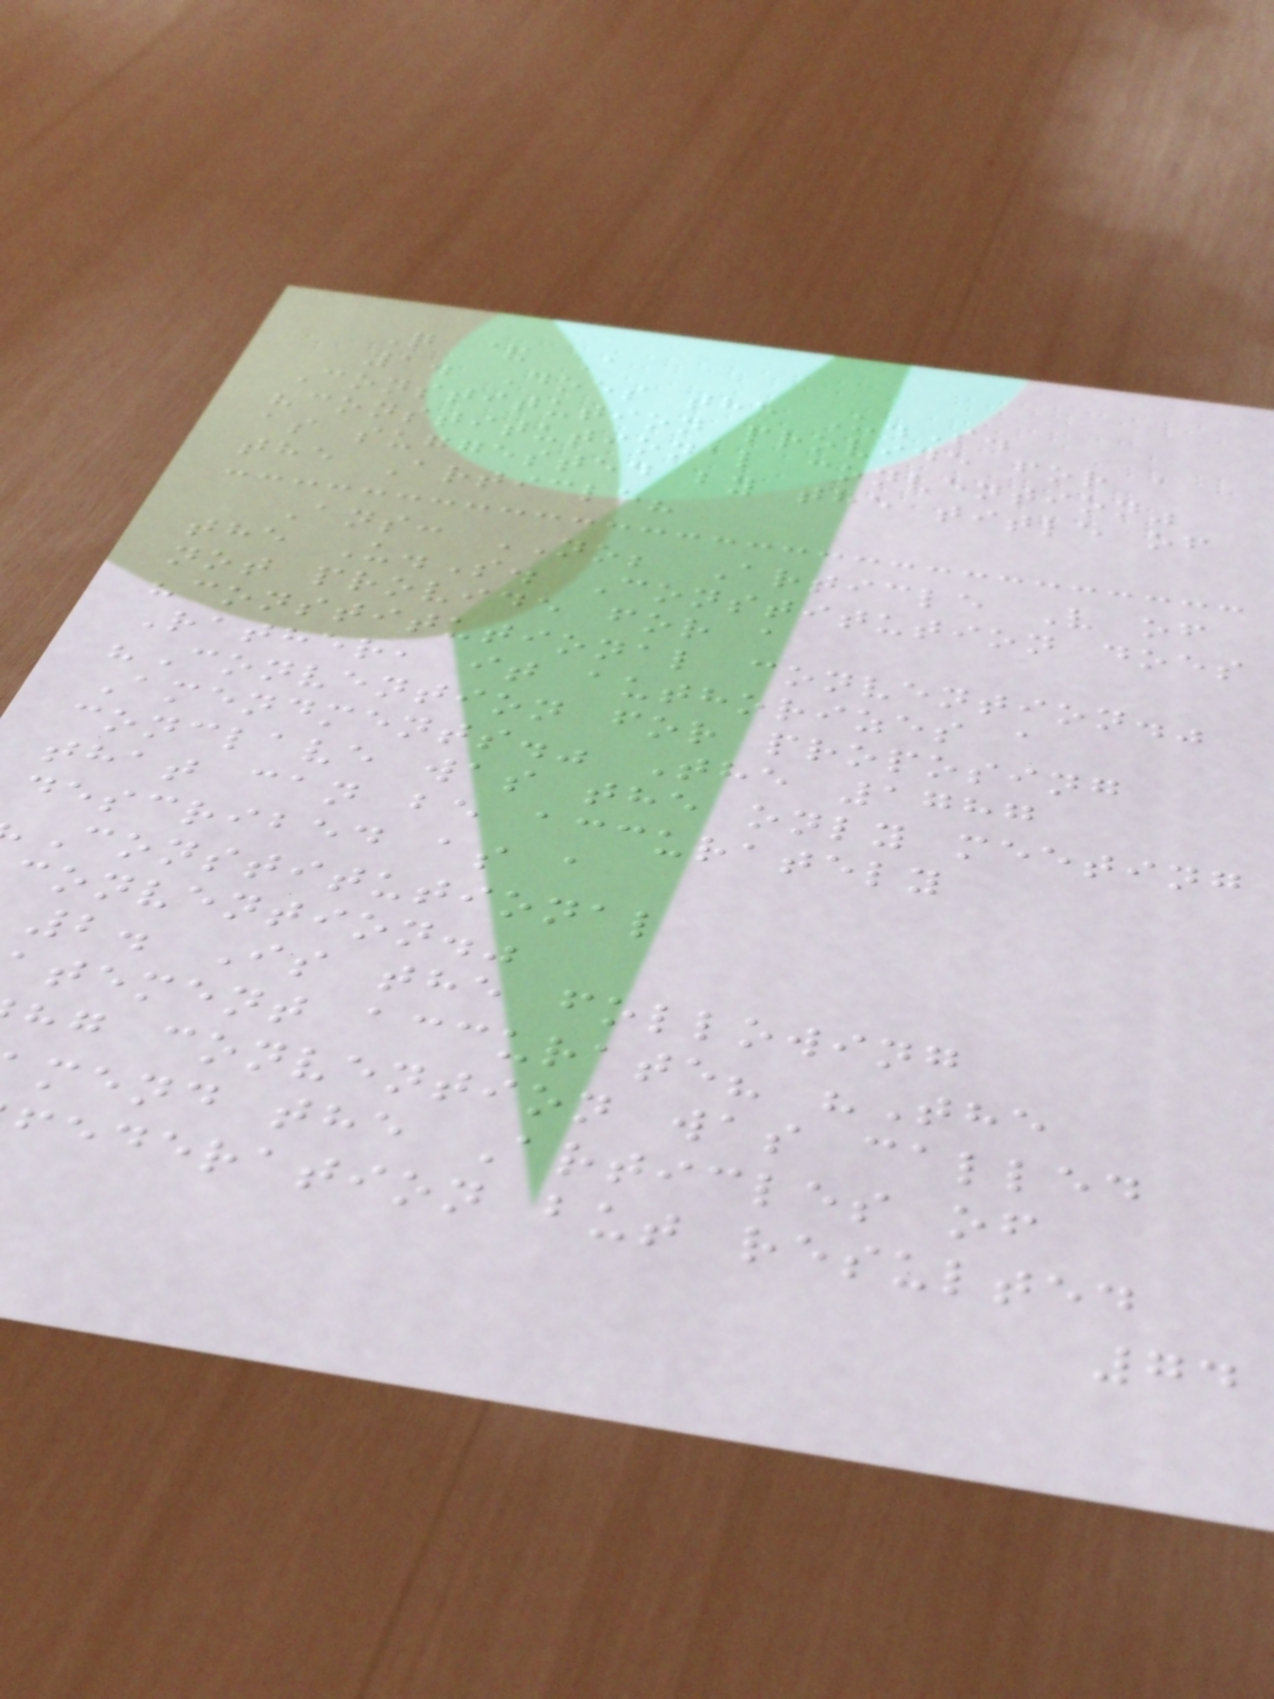Q & A
1. Does the U.S.
Constitution provide for a
"constitutional convention"
as suggested by the title of
the Article?
Ans: NO; Article V of
the U.S. Constitution does
not provide for a
"constitutional convention."
Rather, it authorizes a
"Convention for proposing
Amendments." The 1787
conclave was the only meeting
that can be accurately
described as a
Constitutional
convention."
2. Is the following
tement accurate? "The
hg convention was called
mend the Articles of
federation but resulted
74
